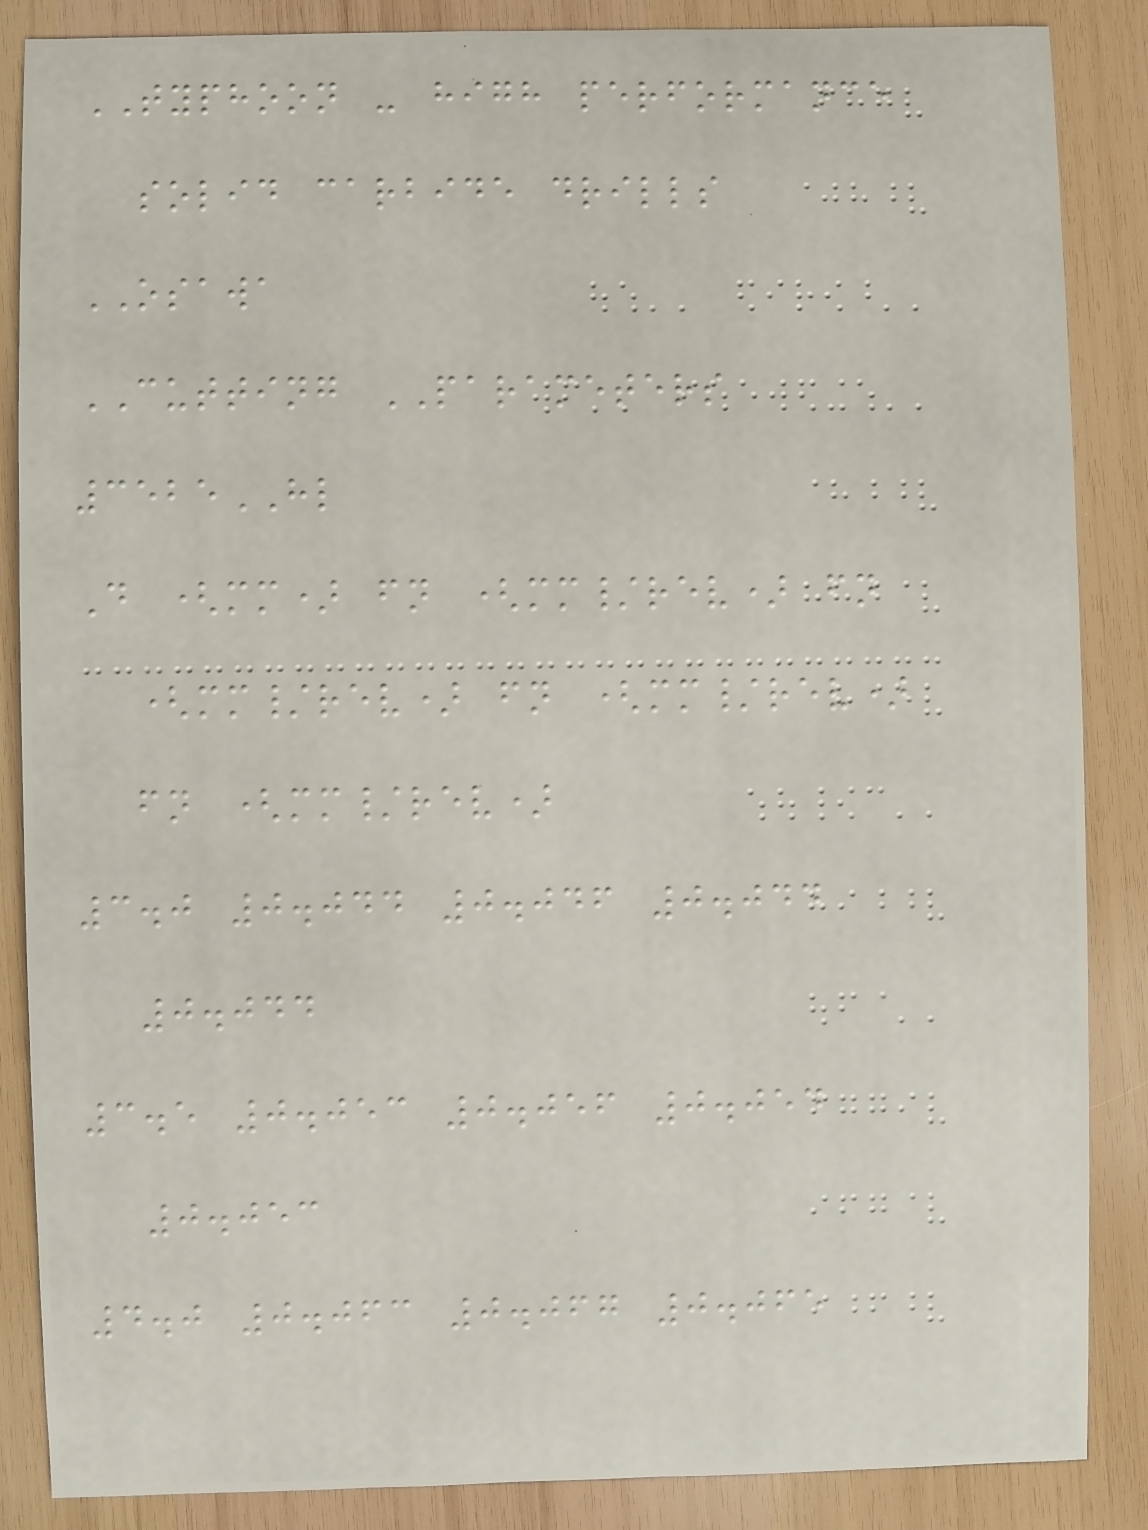TYPHOON - high performance
solid carbide drills
OSAWA
CUTTING PARAMETERS
3525HL
D (mm) fn (mm/rev) fn
(mm/rev) fn (mm/rev)
fn (mm/rev)
3.0 0.044 0.046 0.044
0.044
3.5 0.053 0.056 0.054
0.053
4.0 0.063 0.067 0.065
